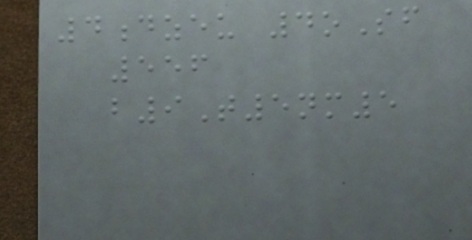4dzeu 4oSf
556
b9T5nm5
